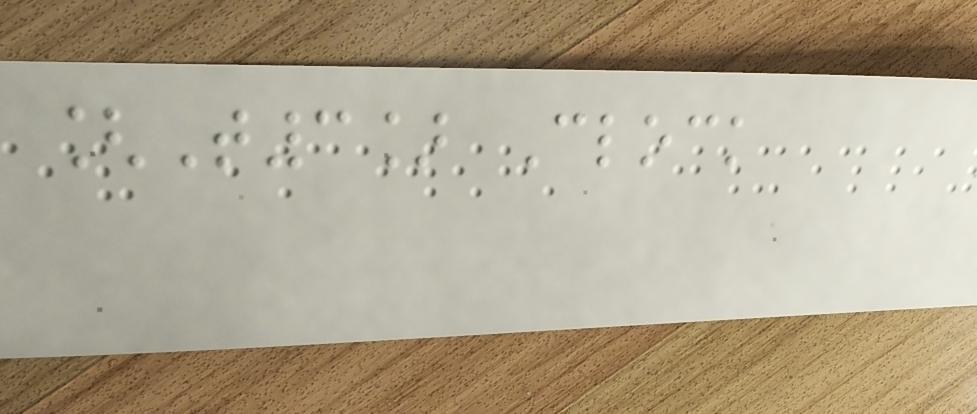[T3] Clock
